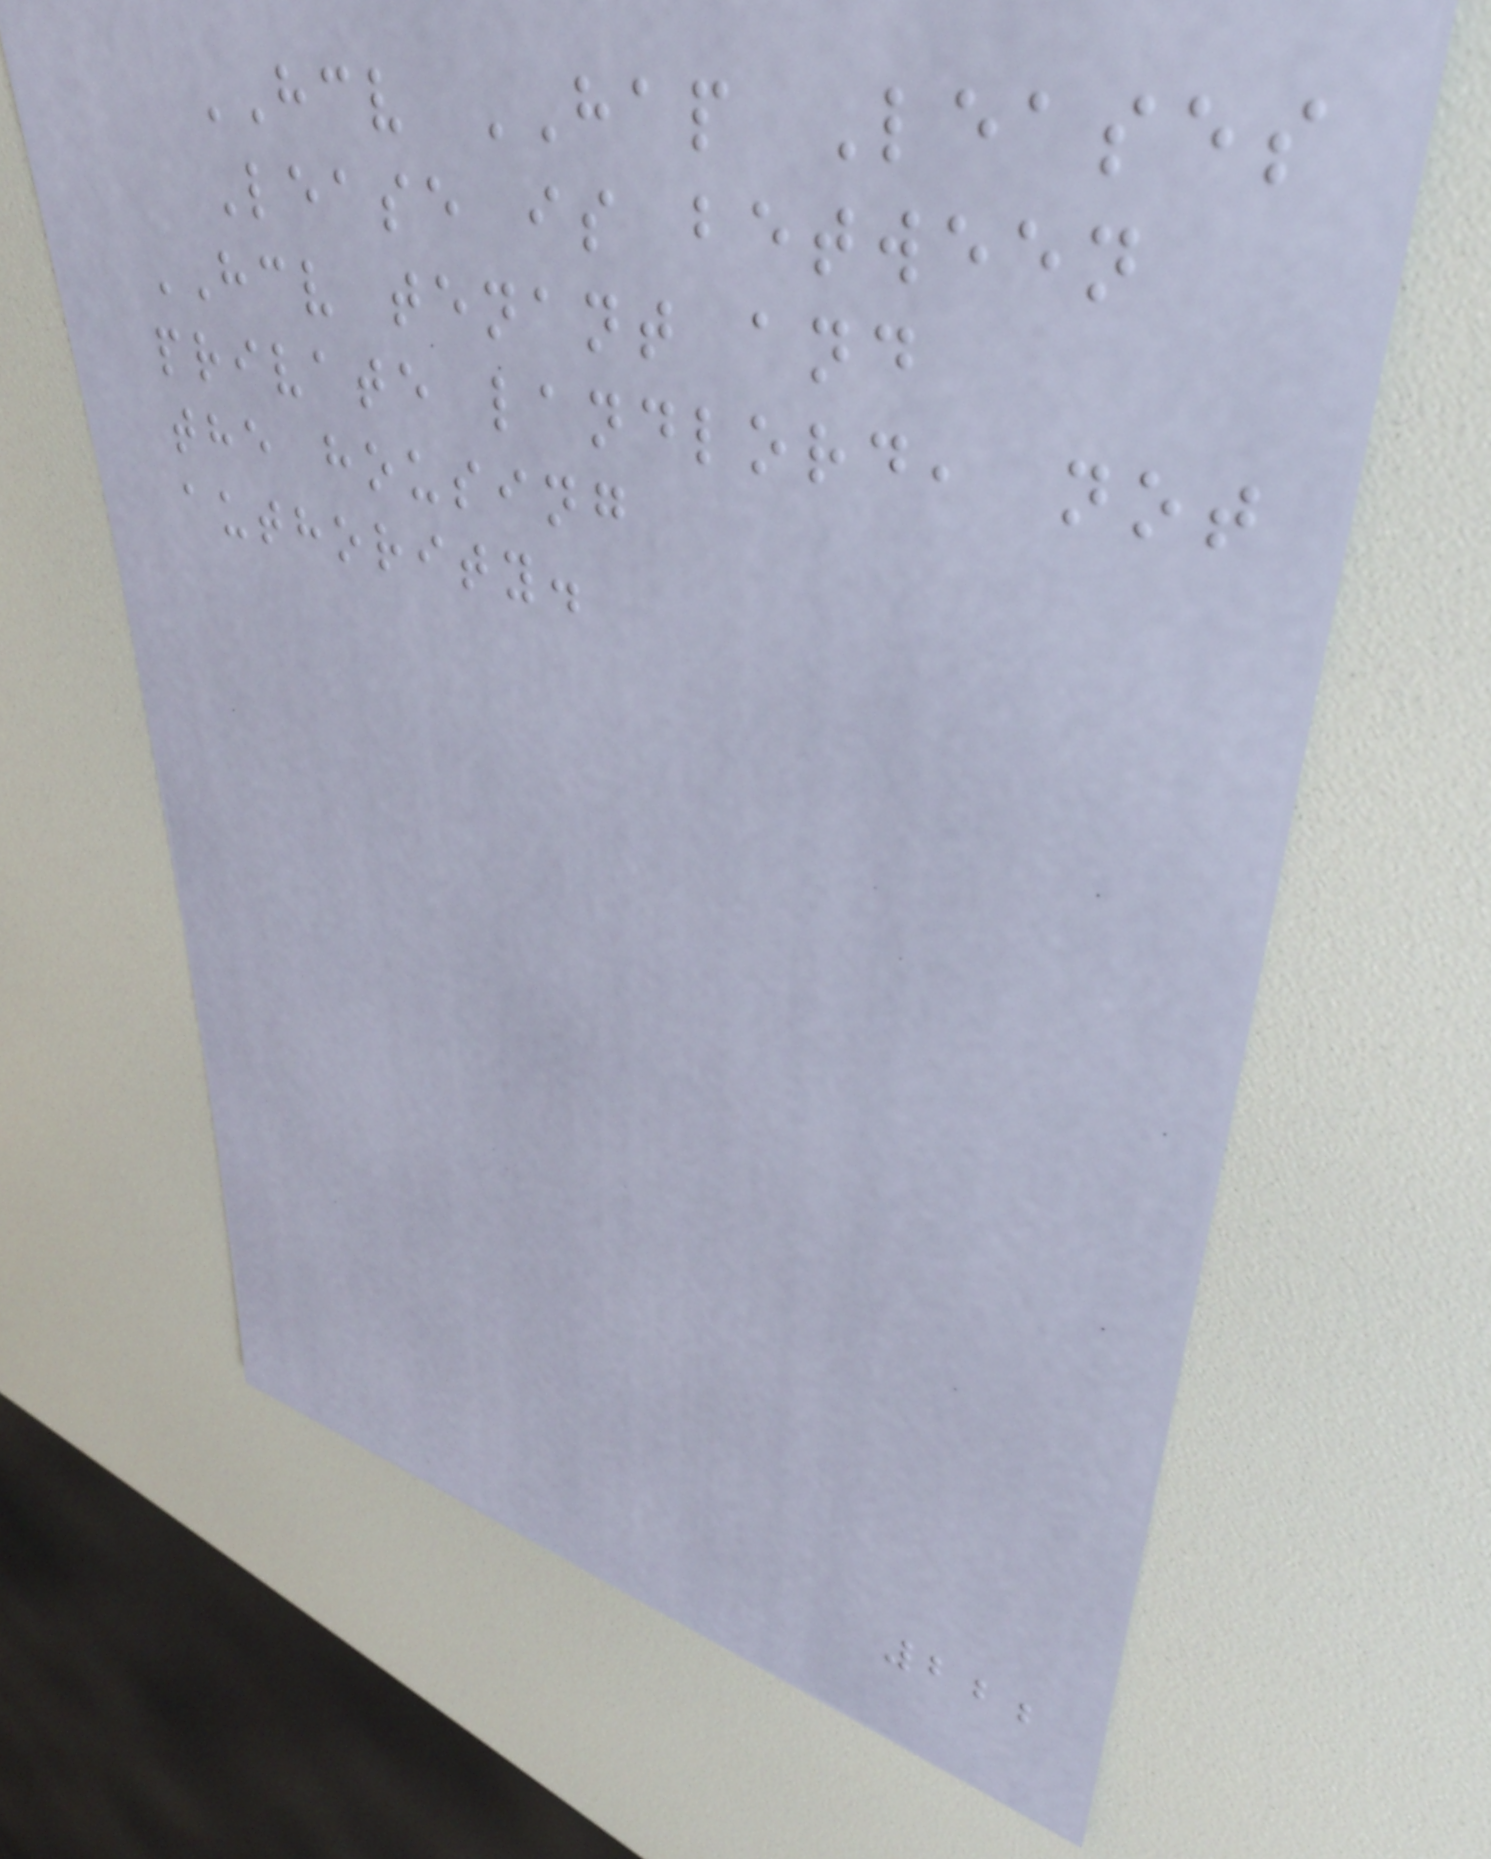HCV HAP Leases
Lease is between
HCV tenant and
private landlord, not
the housing
authority.
222
